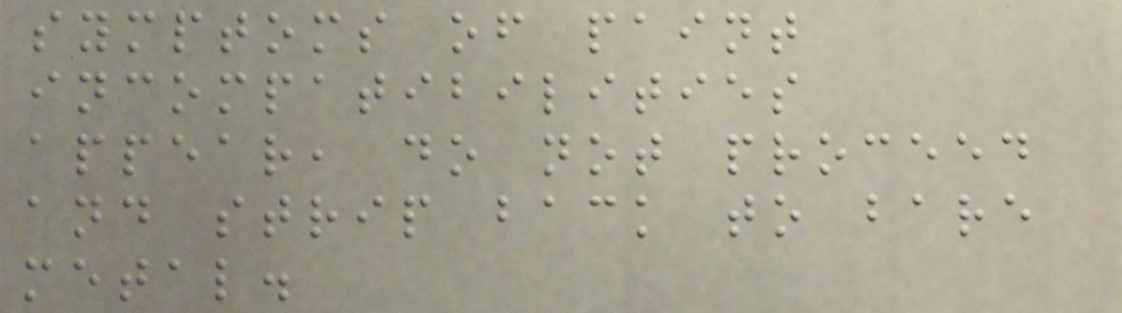symptoms of paint
incompatibilities
appear, do not proceed
and strip back to bare
metal.
